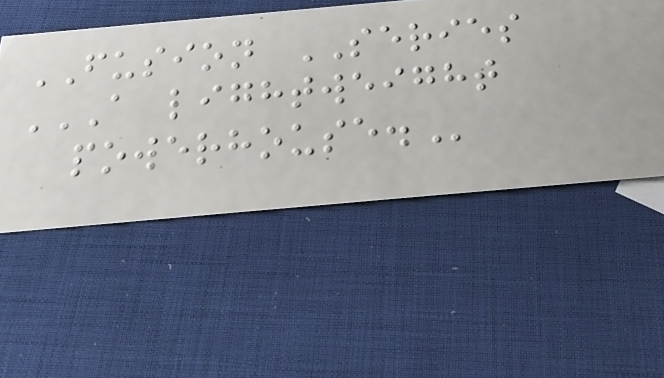FUSION SERIES
A LIGHTWEIGHT
POWERHOUSE.
